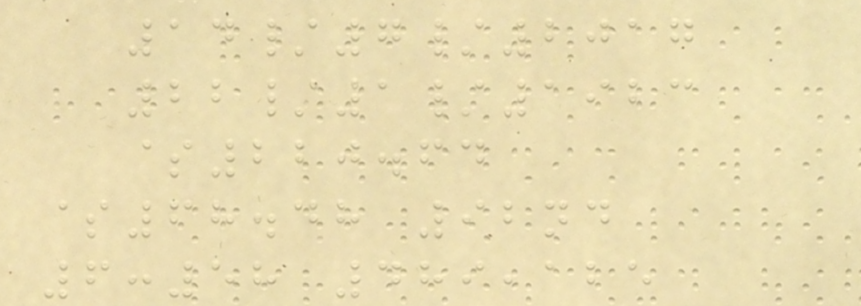14/7/2017
22/1/1923
$220.64
$68.48 92nd
6:58 489,125
